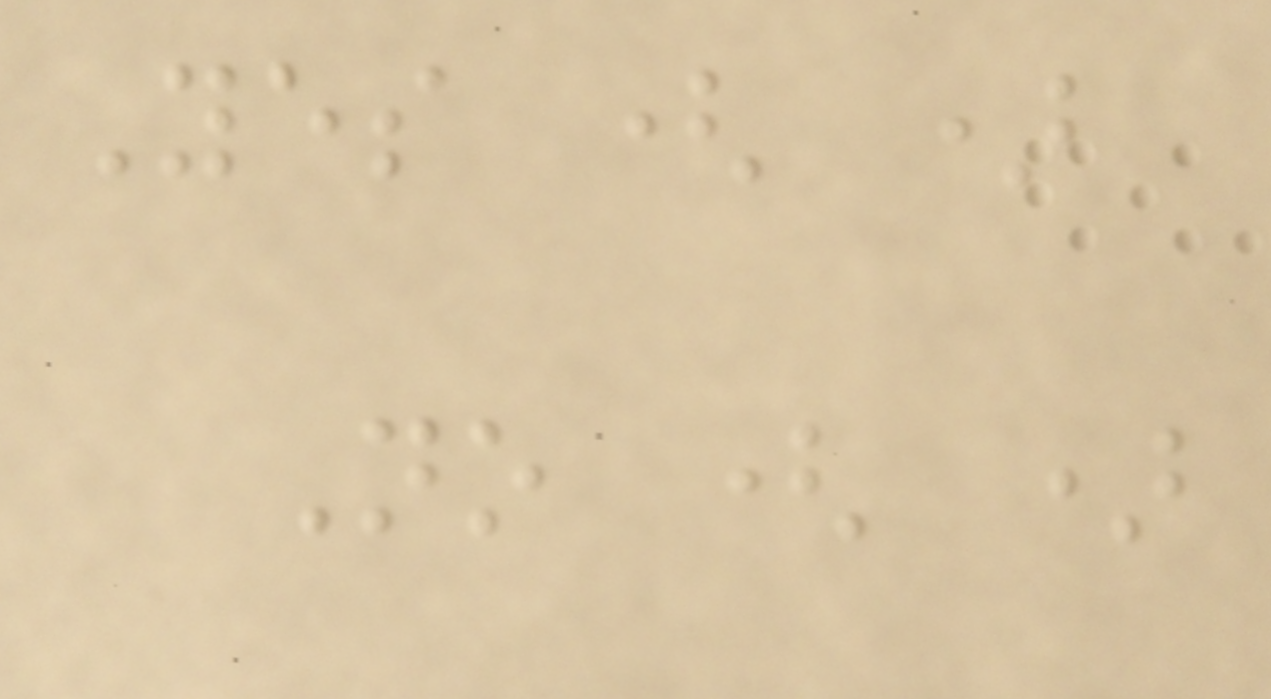Yes ( )
No ( )
